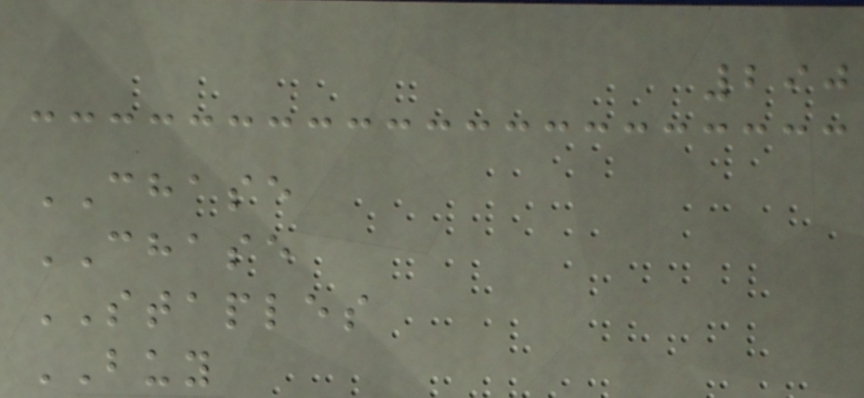290
CHASE
CHASE
STAPLES
BUY
